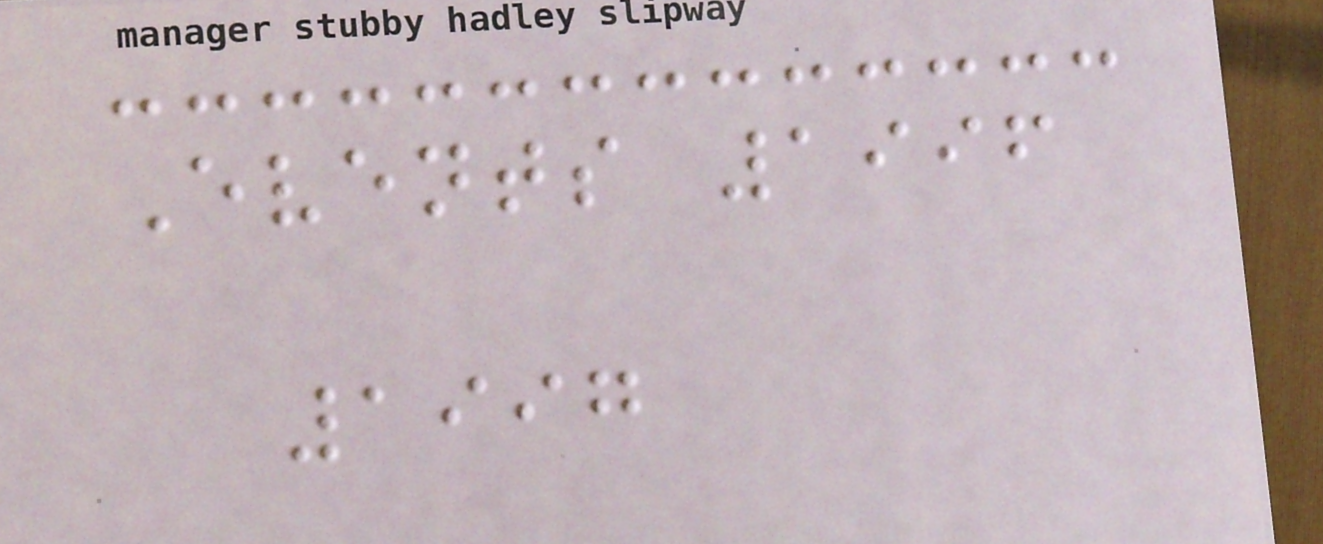Events 1996
1997
